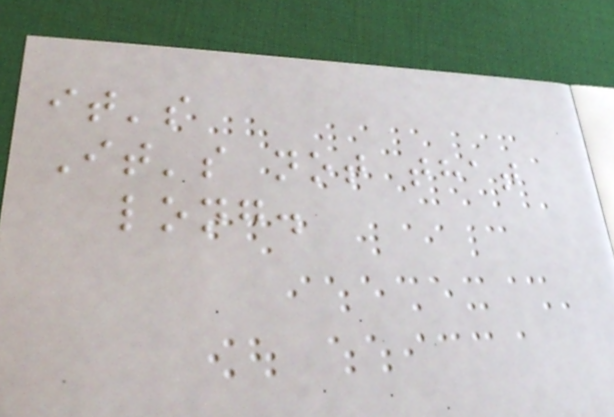it's
It's not that
long.
